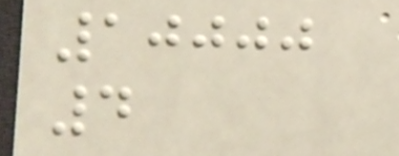10000
4
